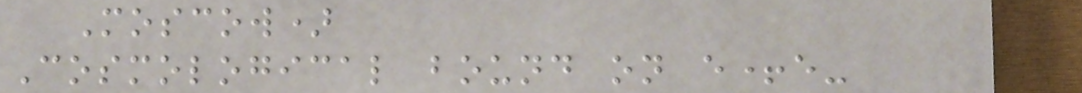Moscow)
Cosmological bound on e+e-
